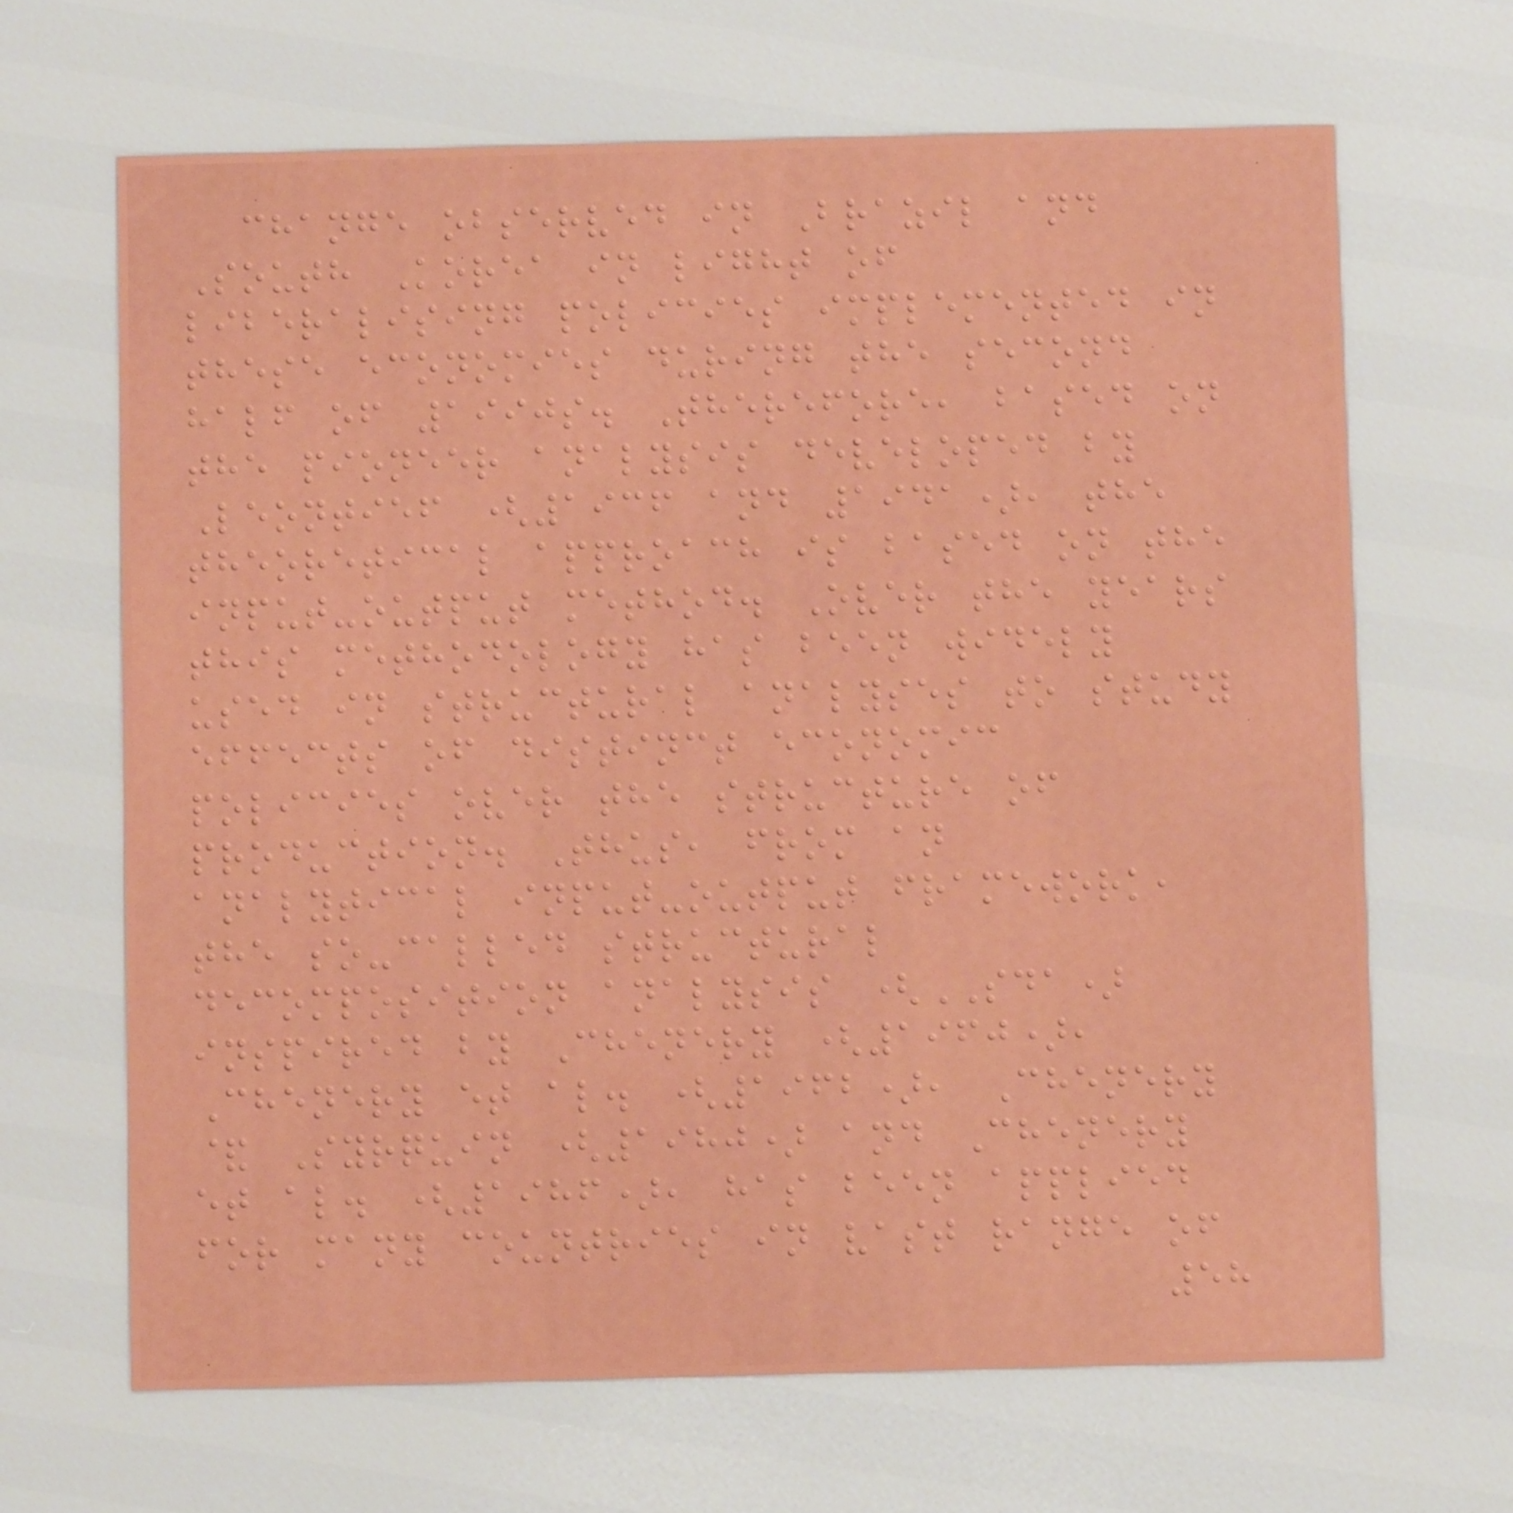change observed in Brazil and
South Korea in light of
liberalising policies implemented in
these economies during the second
half of 1990s. Therefore, based on
the pioneer analysis developed by
Leontief (1936 and 1941), the
theoretical approach is based on the
input-output method. Over the years
this methodology has been widely
used in structural analyses to study
effects of distinct economic
policies over the structure of
production. Thus, from an
analytical input-output framework,
the so-called structural
decomposition analysis (SDA)
inspired by Chenery (1960),
Chenery et al. (1962), Chenery
& Syrquin (1980) and Chenery
et al. (1986), has been applied
for many countries in vast range of
58
